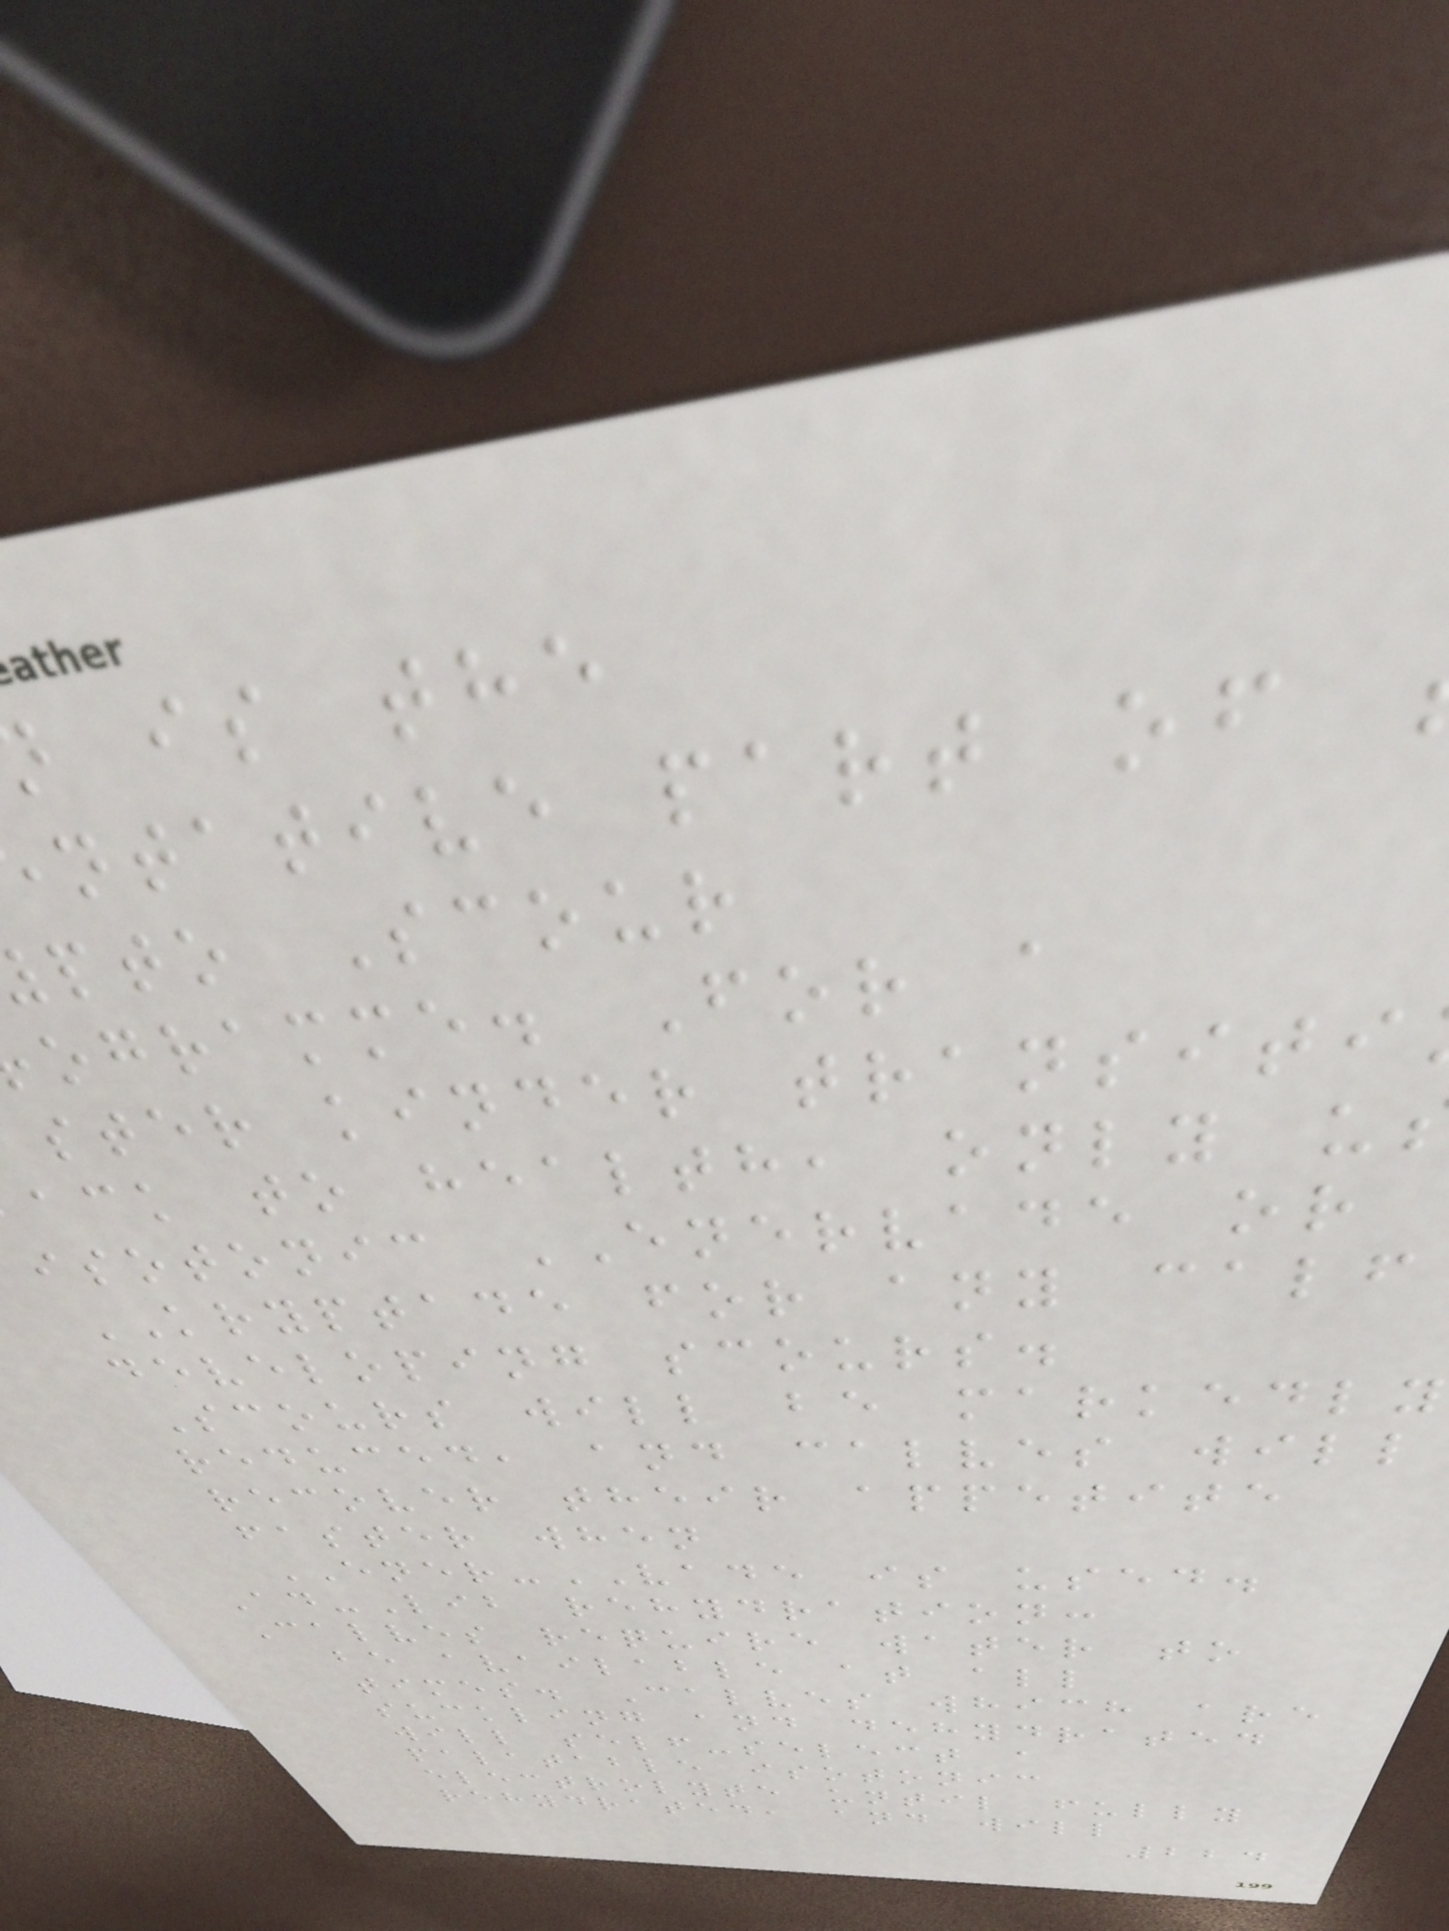is the
ntative part of
pto Scour
ogramme. For a
ster kinder transiti
ack to health, only u
isotonic ENERVADE or
KRYPTADE for any calf
developing scours.
Scours will be markedly
reduced, and calves will
recover their appetite
faster when
ENER-VADE is used.
Ad-Lib rehydration:
Calves require water to
be available at all
times. Calves which are
suckling and dehydrated
will self-select a
palatable isotonic
electrolyte until fully
rehydrated, and will
224
